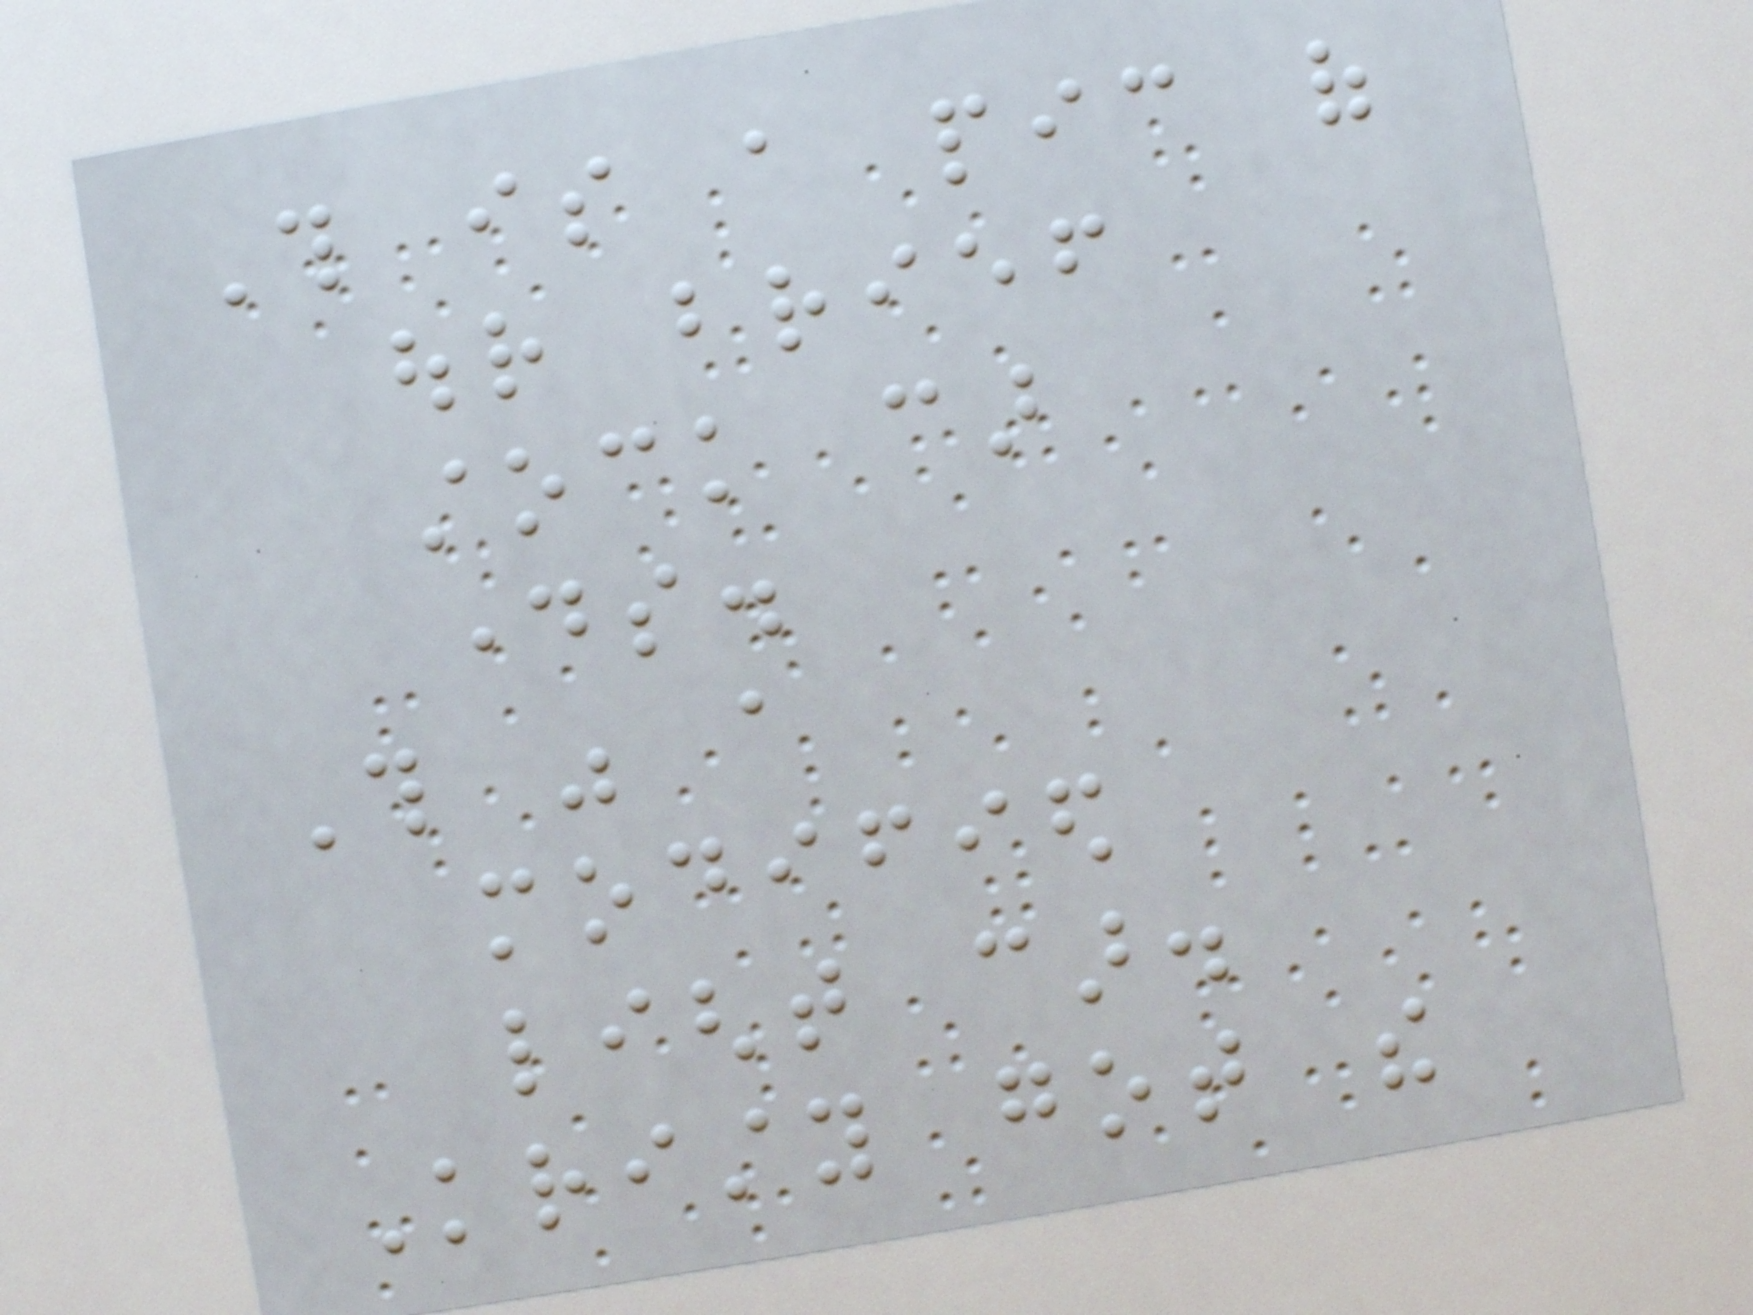This is a pic of
our brief
stock car
days.
This was a
modified
light car.
Kristy got the
